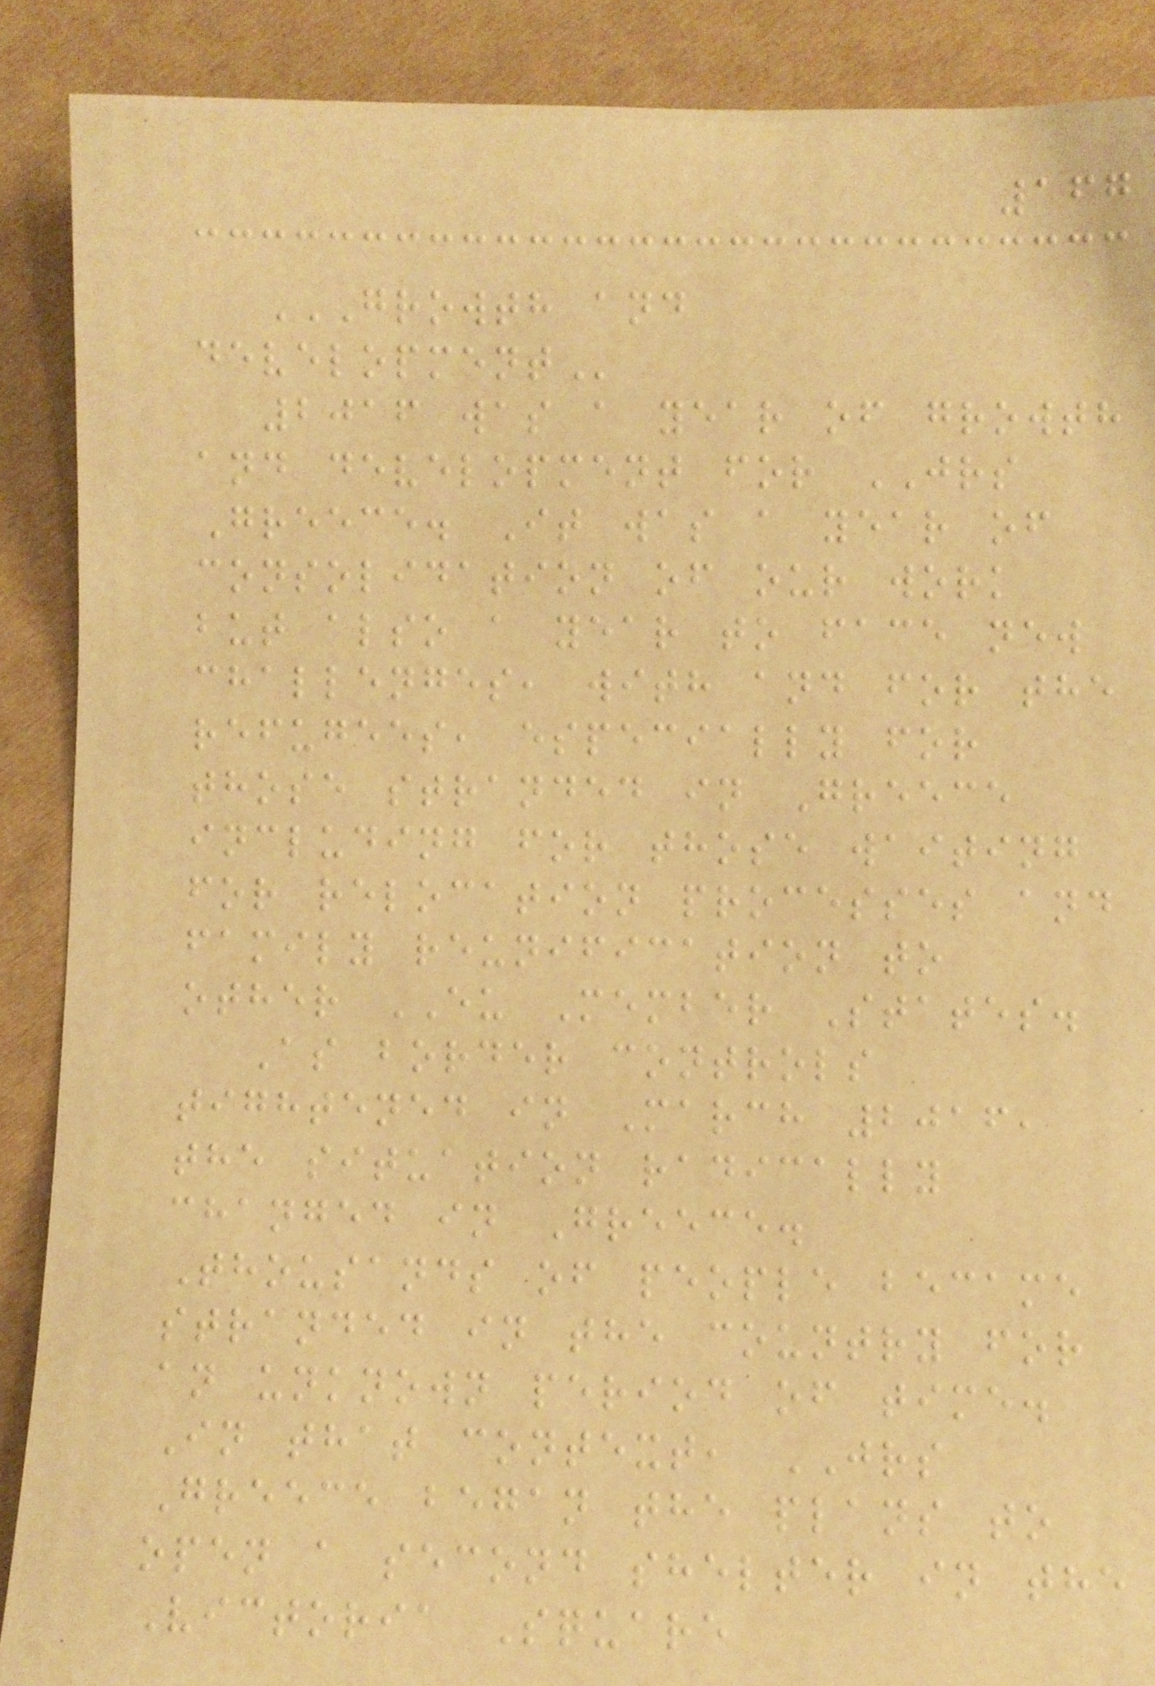167
GROWTH AND
DEVELOPMENT
2016 was a year of growth
and development for JRS
Greece. It was a year of
consolidation of our work
but also a year to face new
challenges, with and for the
refugees, especially for
those stranded in Greece
including for those waiting
for relocation processes and
family reunification to
other EU Member States.
As border controls
tightened in March 2016,
the situation radically
changed in Greece.
Thousands of people became
stranded in the country for
an unknown period of time.
In that context, JRS
Greece began the plans to
open a second shelter in the
Victoria Square
